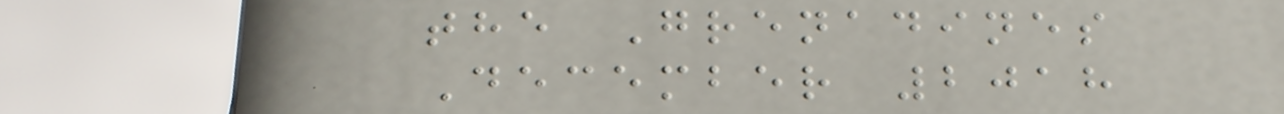the Grenadines
December 2018
